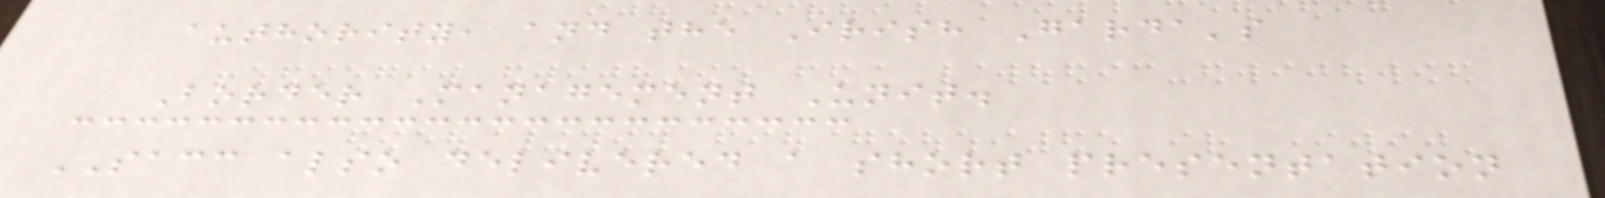authority, and the Irish Garda's
Border Management Unit.
SACC also delivered a short presentation
